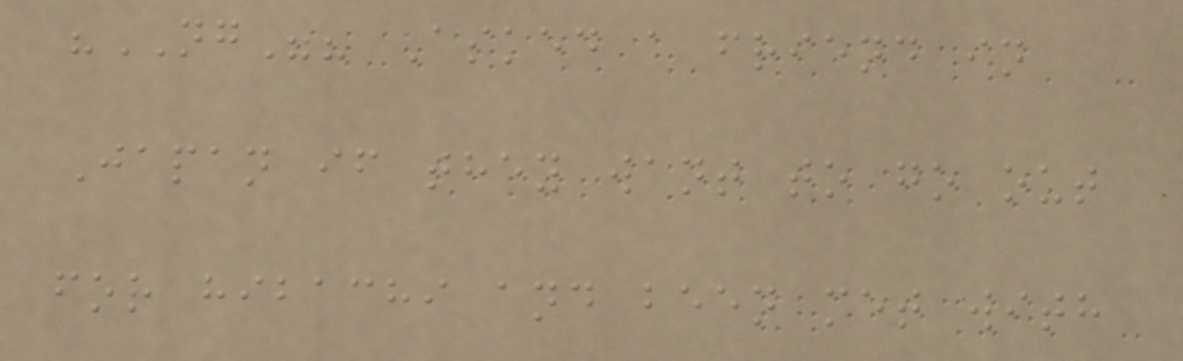"NG"? Asked a friend in
Japan if they want to go out
for hibachi and been met with
